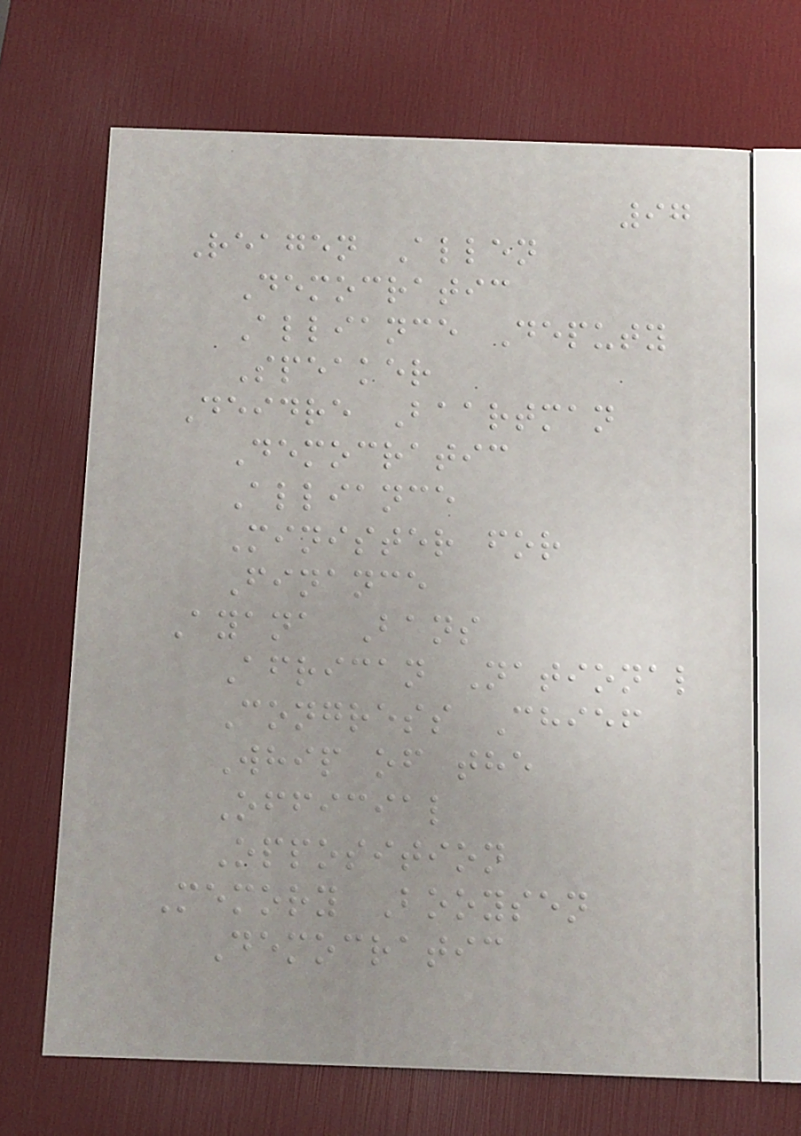97
Reagen Allen
Democratic
Alliance Deputy
Speaker
Deidre Baartman
Democratic
Alliance
Minister for
Finance
Ayana Bans
African National
Congress Chief
Whip of the
Official
Opposition
Memory Booysen
Democratic
